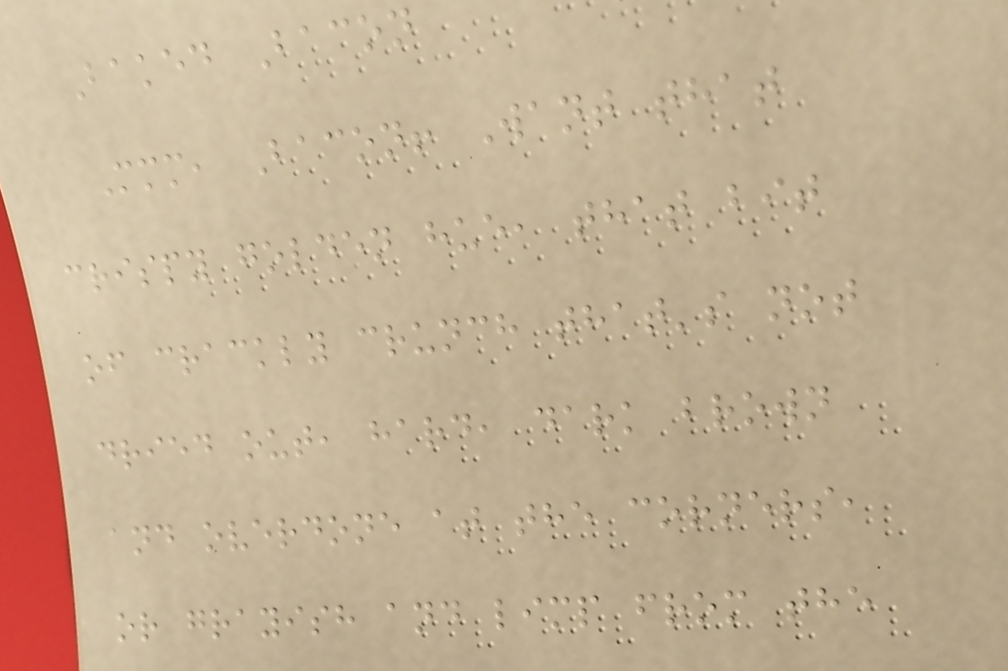Baked Bacon
Mmm, Bacon! Want that
crispy golden hue, that bit
of crackly crunch that's not
dried out, hard, dark brown
and overdone at the corners,
or grayish and limp from the
